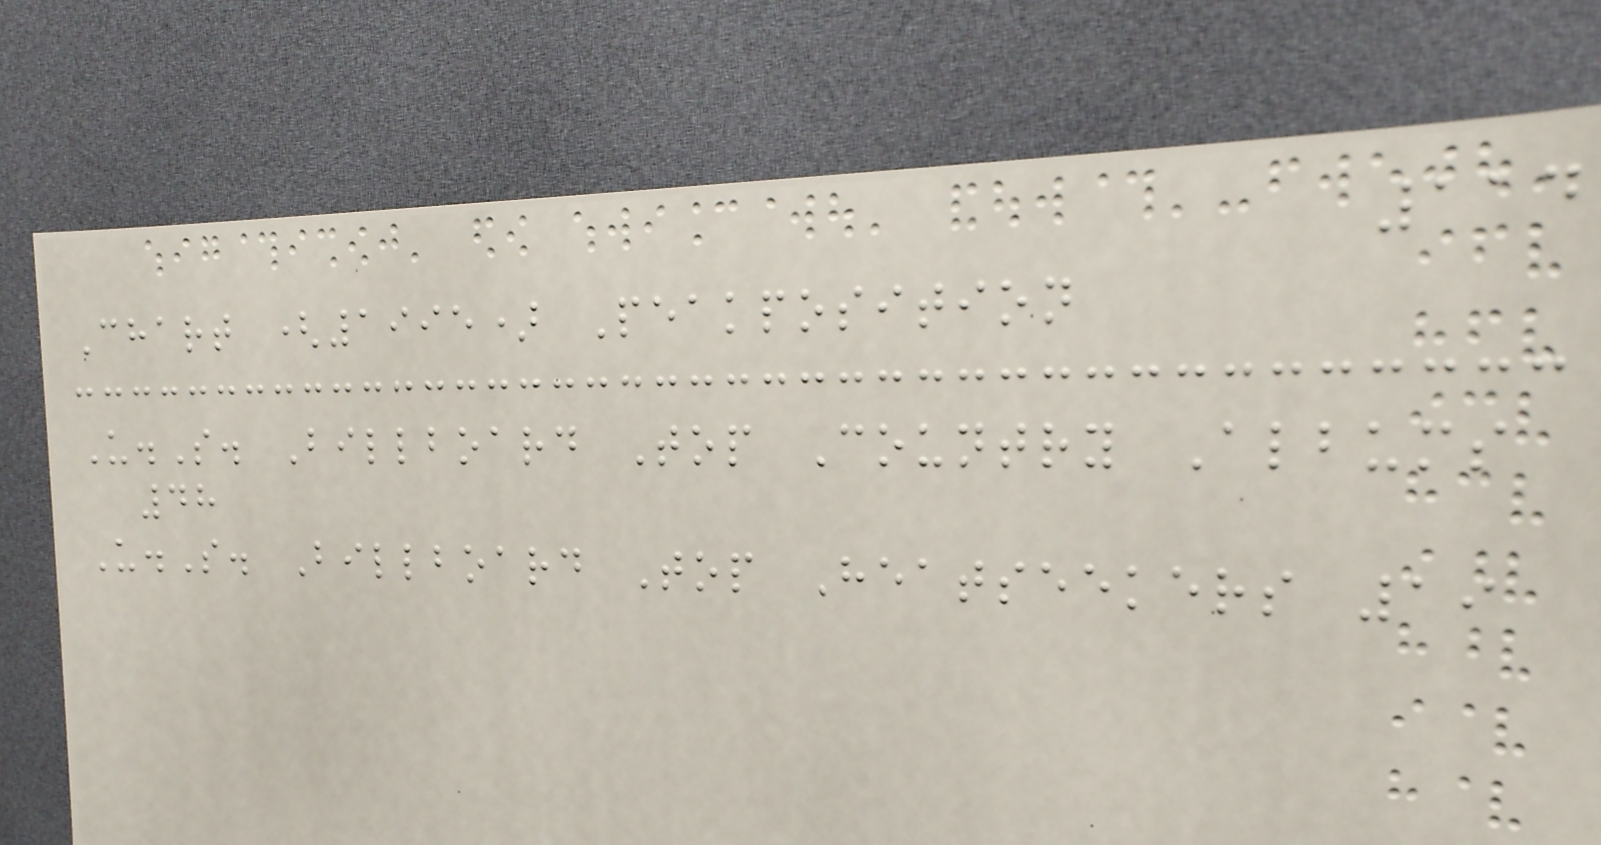114
Chart (1995) Peakposition
U.S. Billboard Top Country Albums
48
U.S. Billboard Top Heatseekers 19
